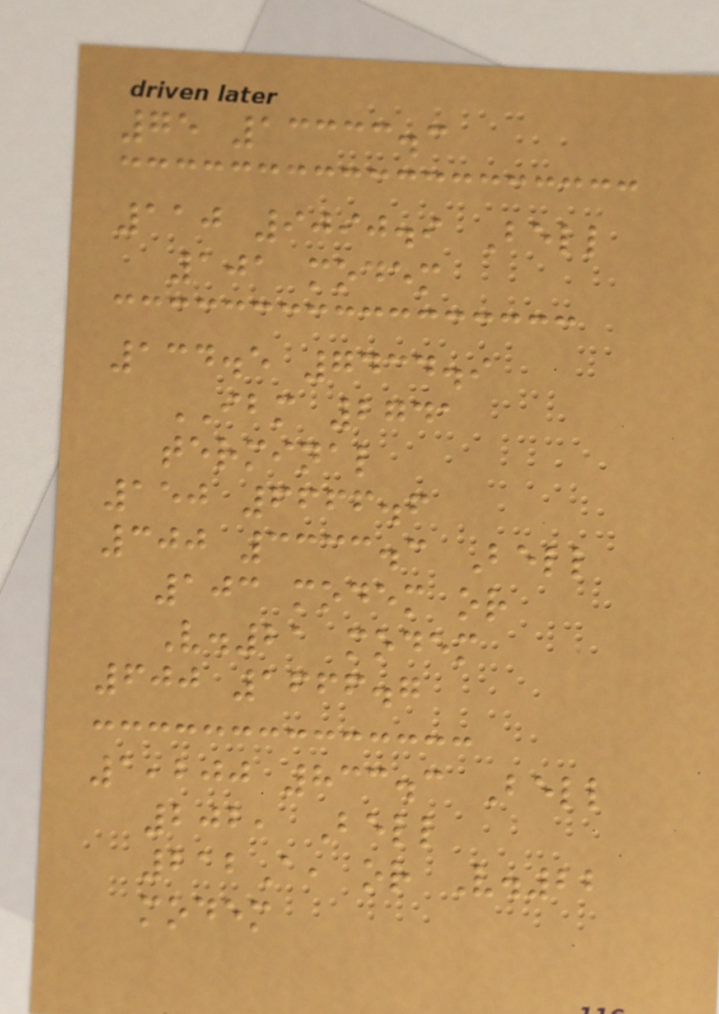75 13333.3
110 9090.9 Bell
101 modem
134.5 7434.9
IBM 2741
terminal
150 6666.6
300 3333.3 Bell
103 modem or
V.21 modem
600 1666.7
1,200 833.3 Bell
202, Bell
212A, or V.22
modem
